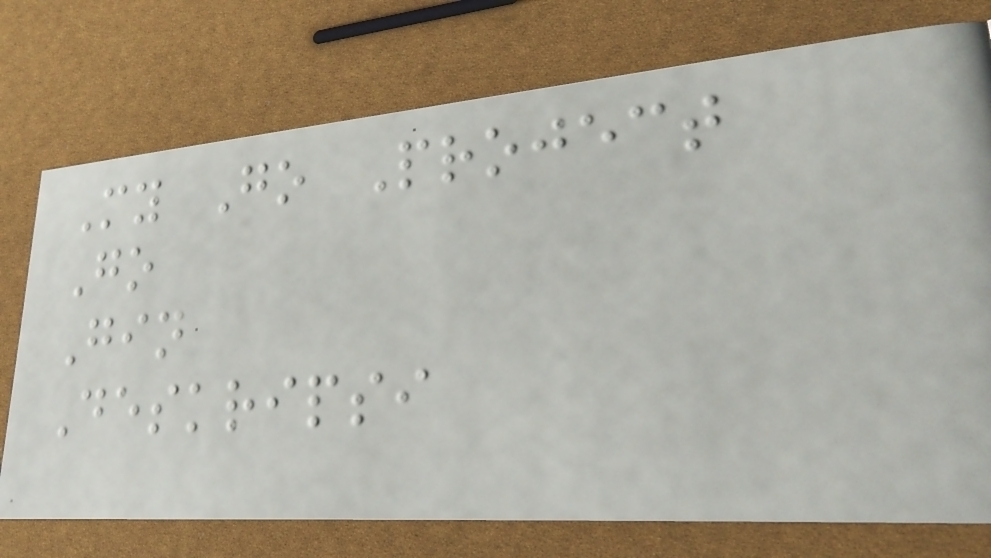My Go Project
Go
Gin
Deskripsi
